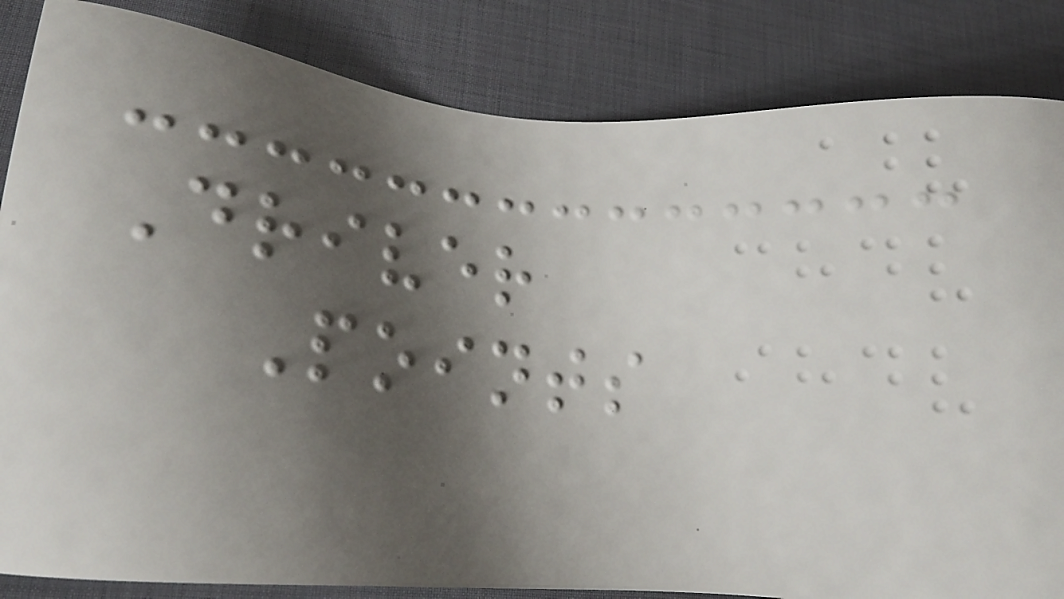Driver
Points
